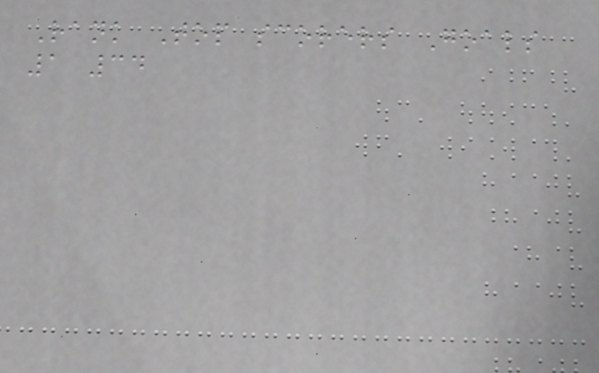Rank Top scorers Goals
1 34
